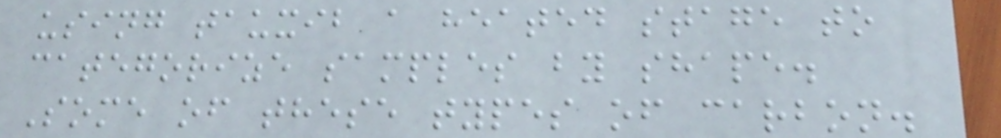using tauxib a heated stage to
categorize samples by shape.
Some of these types of carbon.
